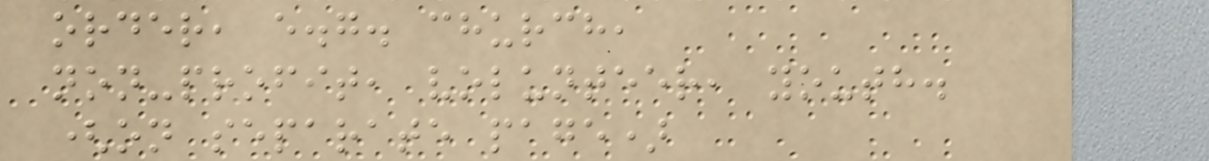order, e.g. church,
non-profit, volunteer, youth.
(on separate page)
